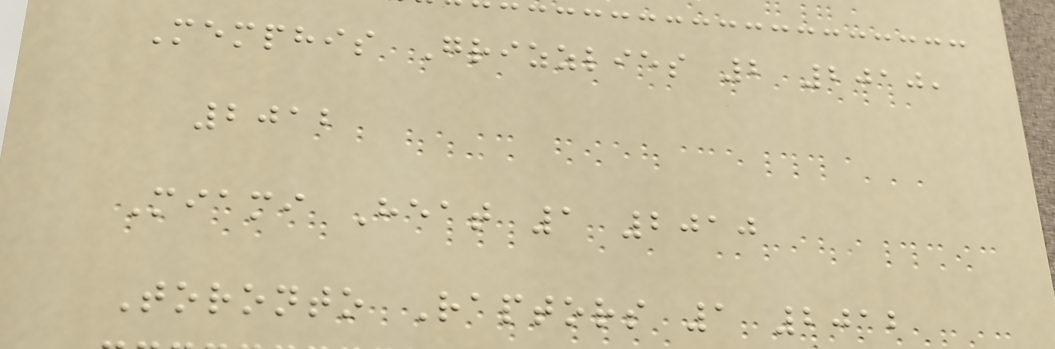Memphis Grizzlies 2 2010,
2012
Miami Heat 1 2010
Toronto Raptors 1 2012
